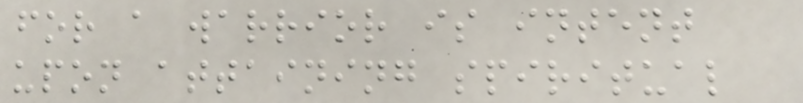for a warrior is intent
upon attaining spiritual
